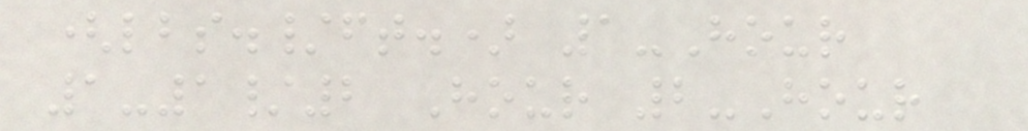(lbs./ft.) 1-Hour
1-1/2 Hour 2-Hour
